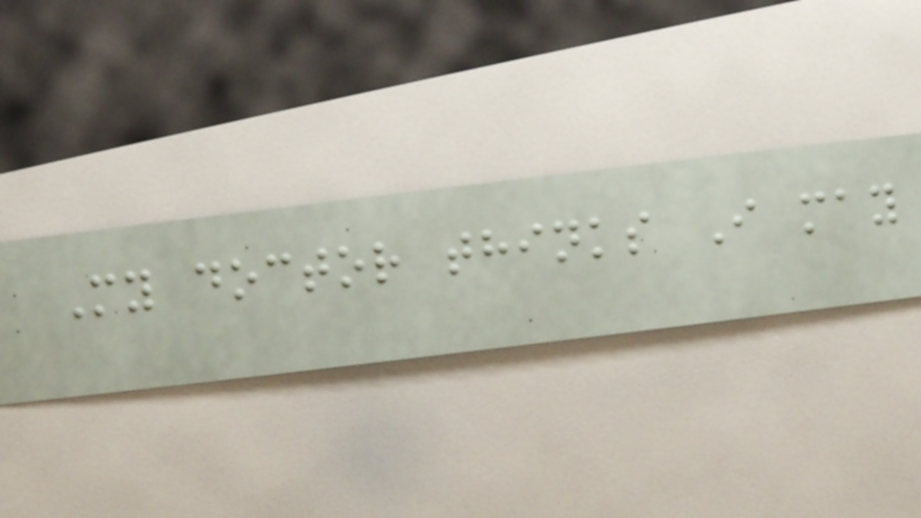My doctor thinks I may
